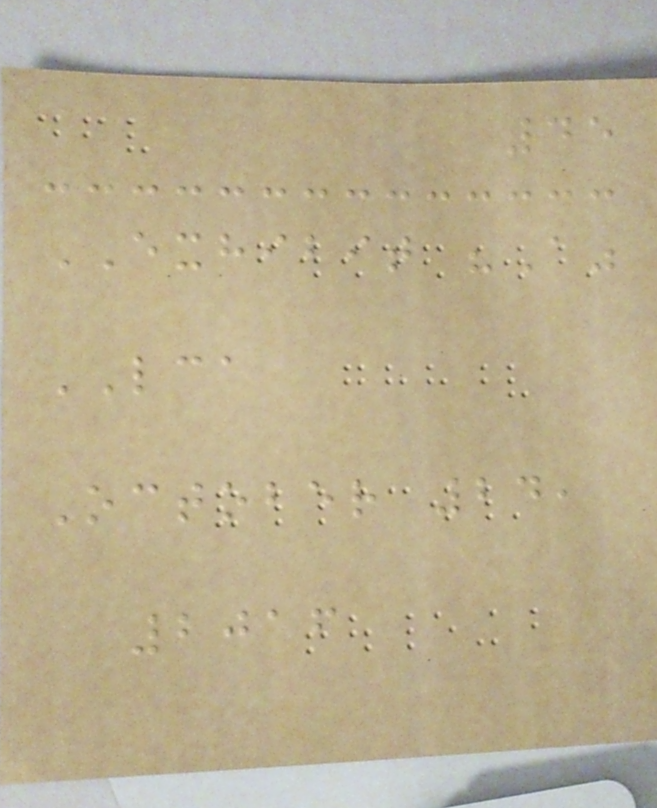45
EXHIBIT "A"
LCA
October 24,
2016
